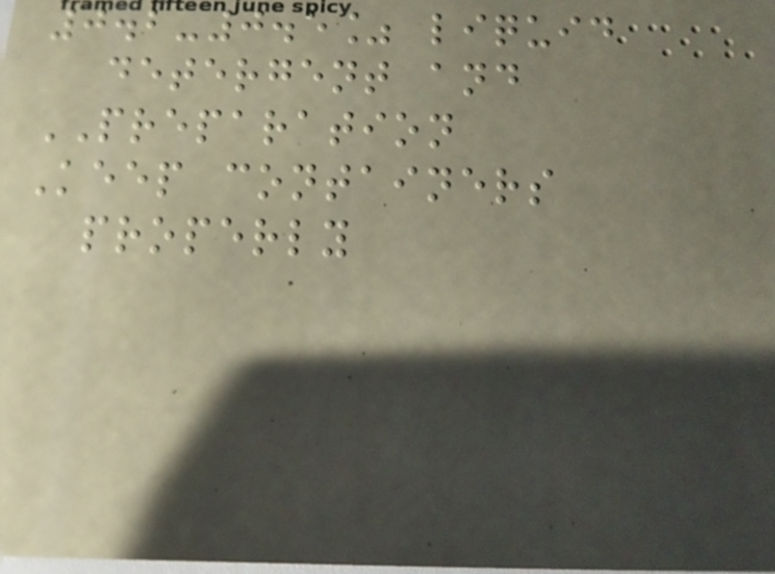0.2-0.5% liquid
detergent and
PREPARATION
Keep containers
properly
